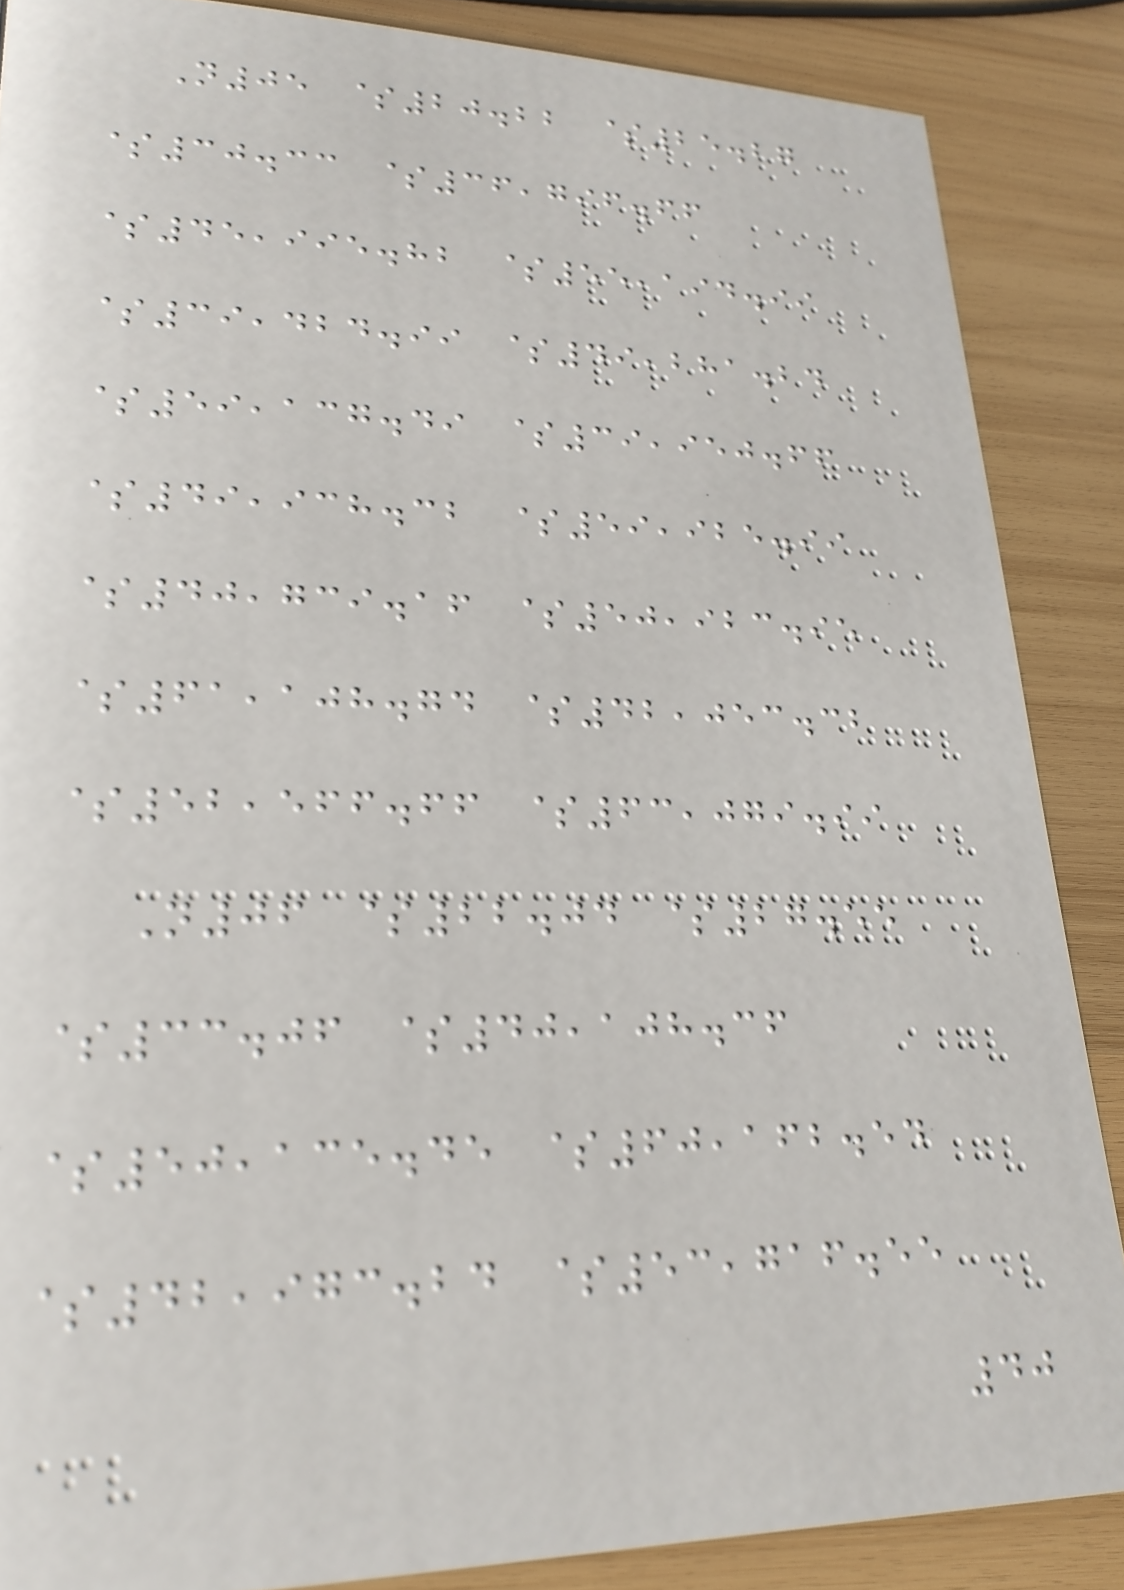N05 $20.22 $25.27
$30.33 $36,796.66
$45,995.82 $55,194.99
$39,424.99 $49,281.24
$59,137.49 $39,950.66
$49,938.32 $59,925.99
$40,739.16 $50,923.95
$61,108.74 $42,053.32
$52,566.66 $63,079.99
N06 $22.04 $27.55
$33.06 $40,108.36
$50,135.45 $60,162.54
$42,973.24 $53,716.55
40
